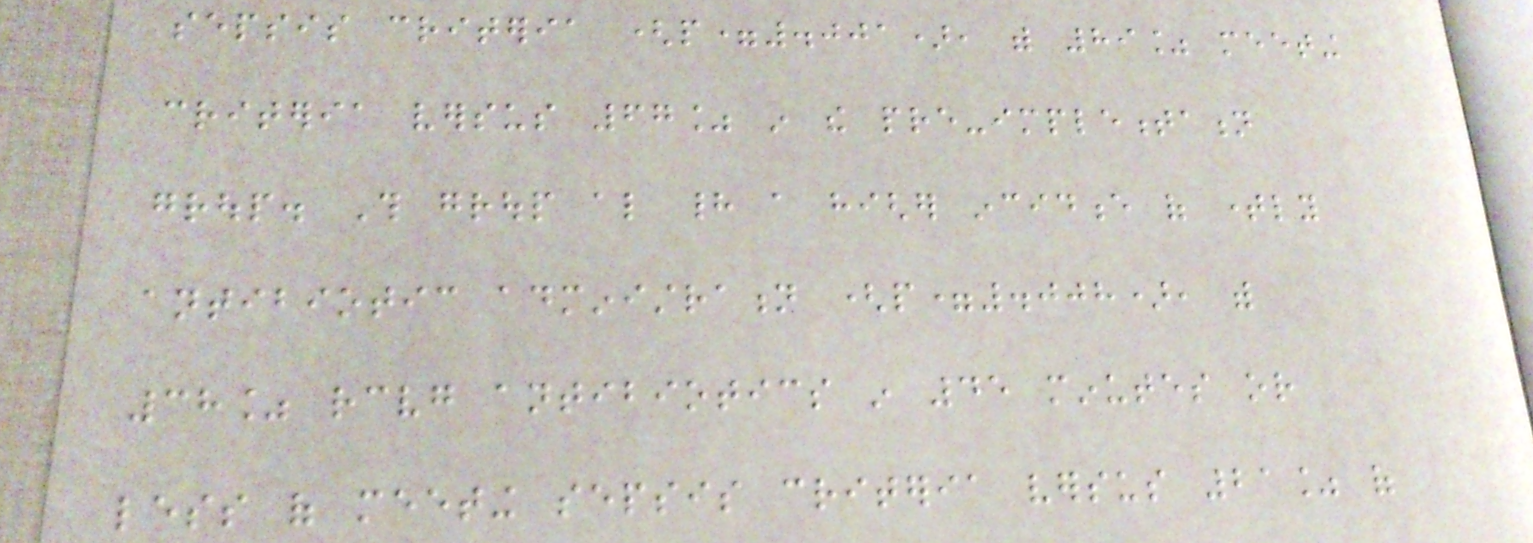sepsis criteria (p=.001), with 89% meeting
criteria versus 67% in the pre-implementation
group. This group also had a higher incidence of timely
antibiotic administration (p=.008), with
38% receiving antibiotics in 45 minutes or
less of meeting sepsis criteria versus 21% of
